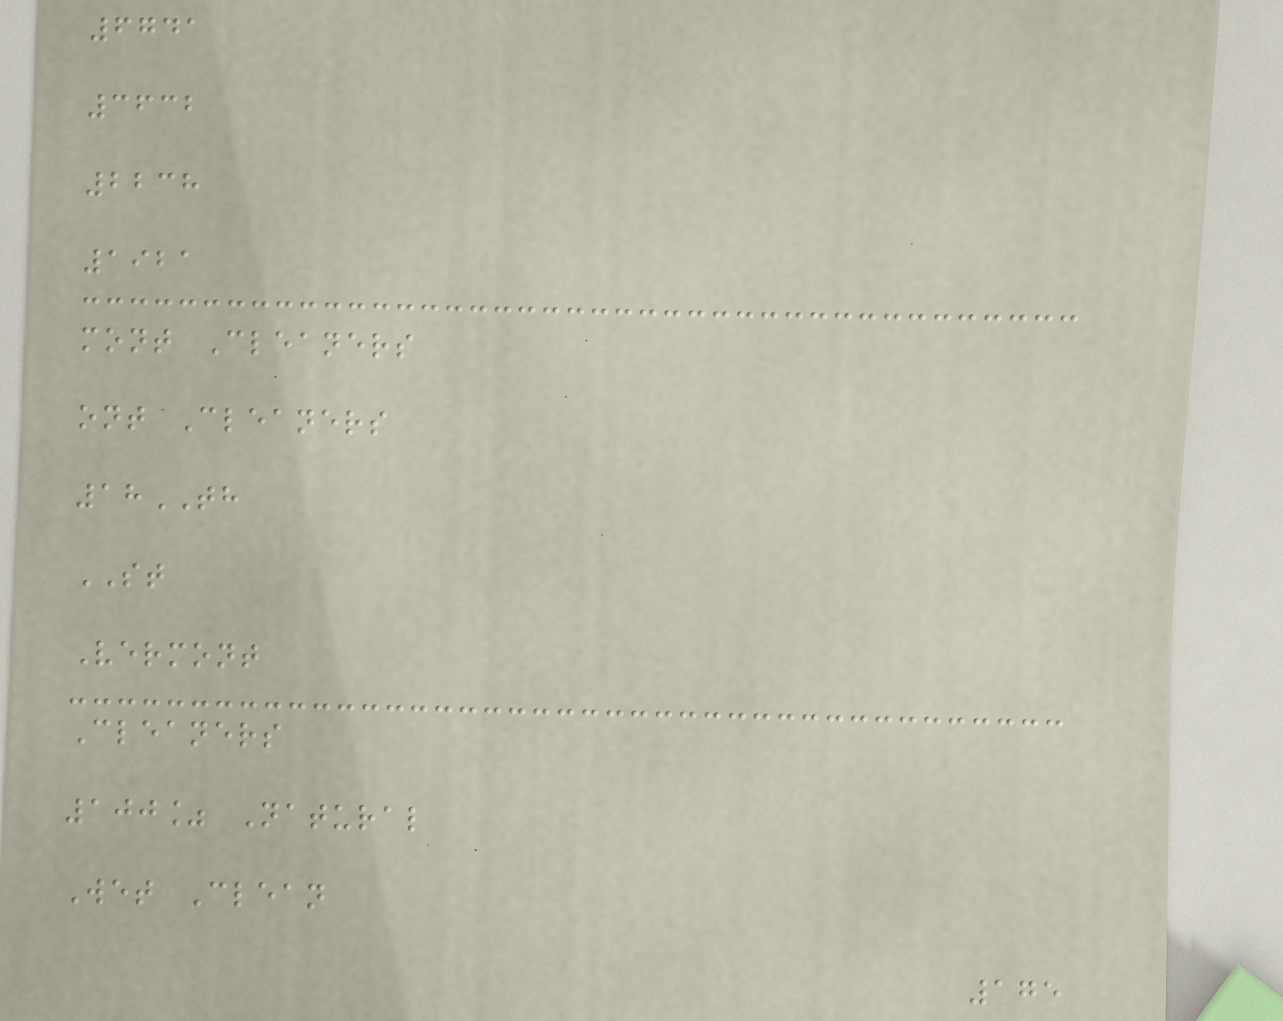6741
3632
2238
1921
mont Cleaners
ont Cleaners
18TH
ST
Vermont
Cleaners
100% Natural
Wet Clean
175
